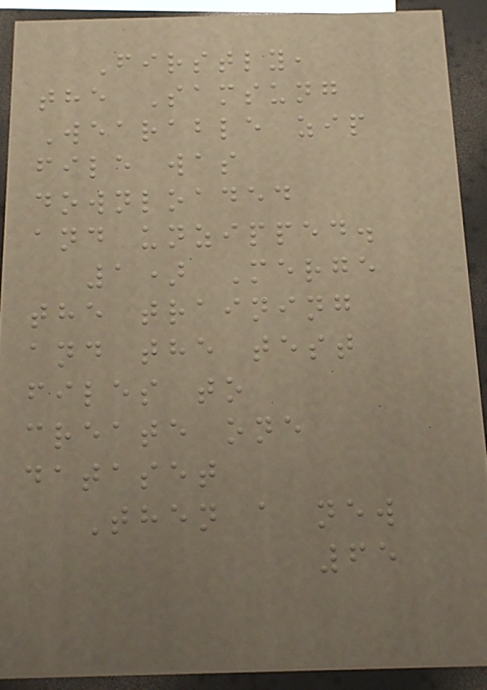Firstly,
the Samsung
Wearable zip
file was
downloaded
and unzipped.
1) Merge
the training
and the test
files to
create one
dataset
Then a new
65
